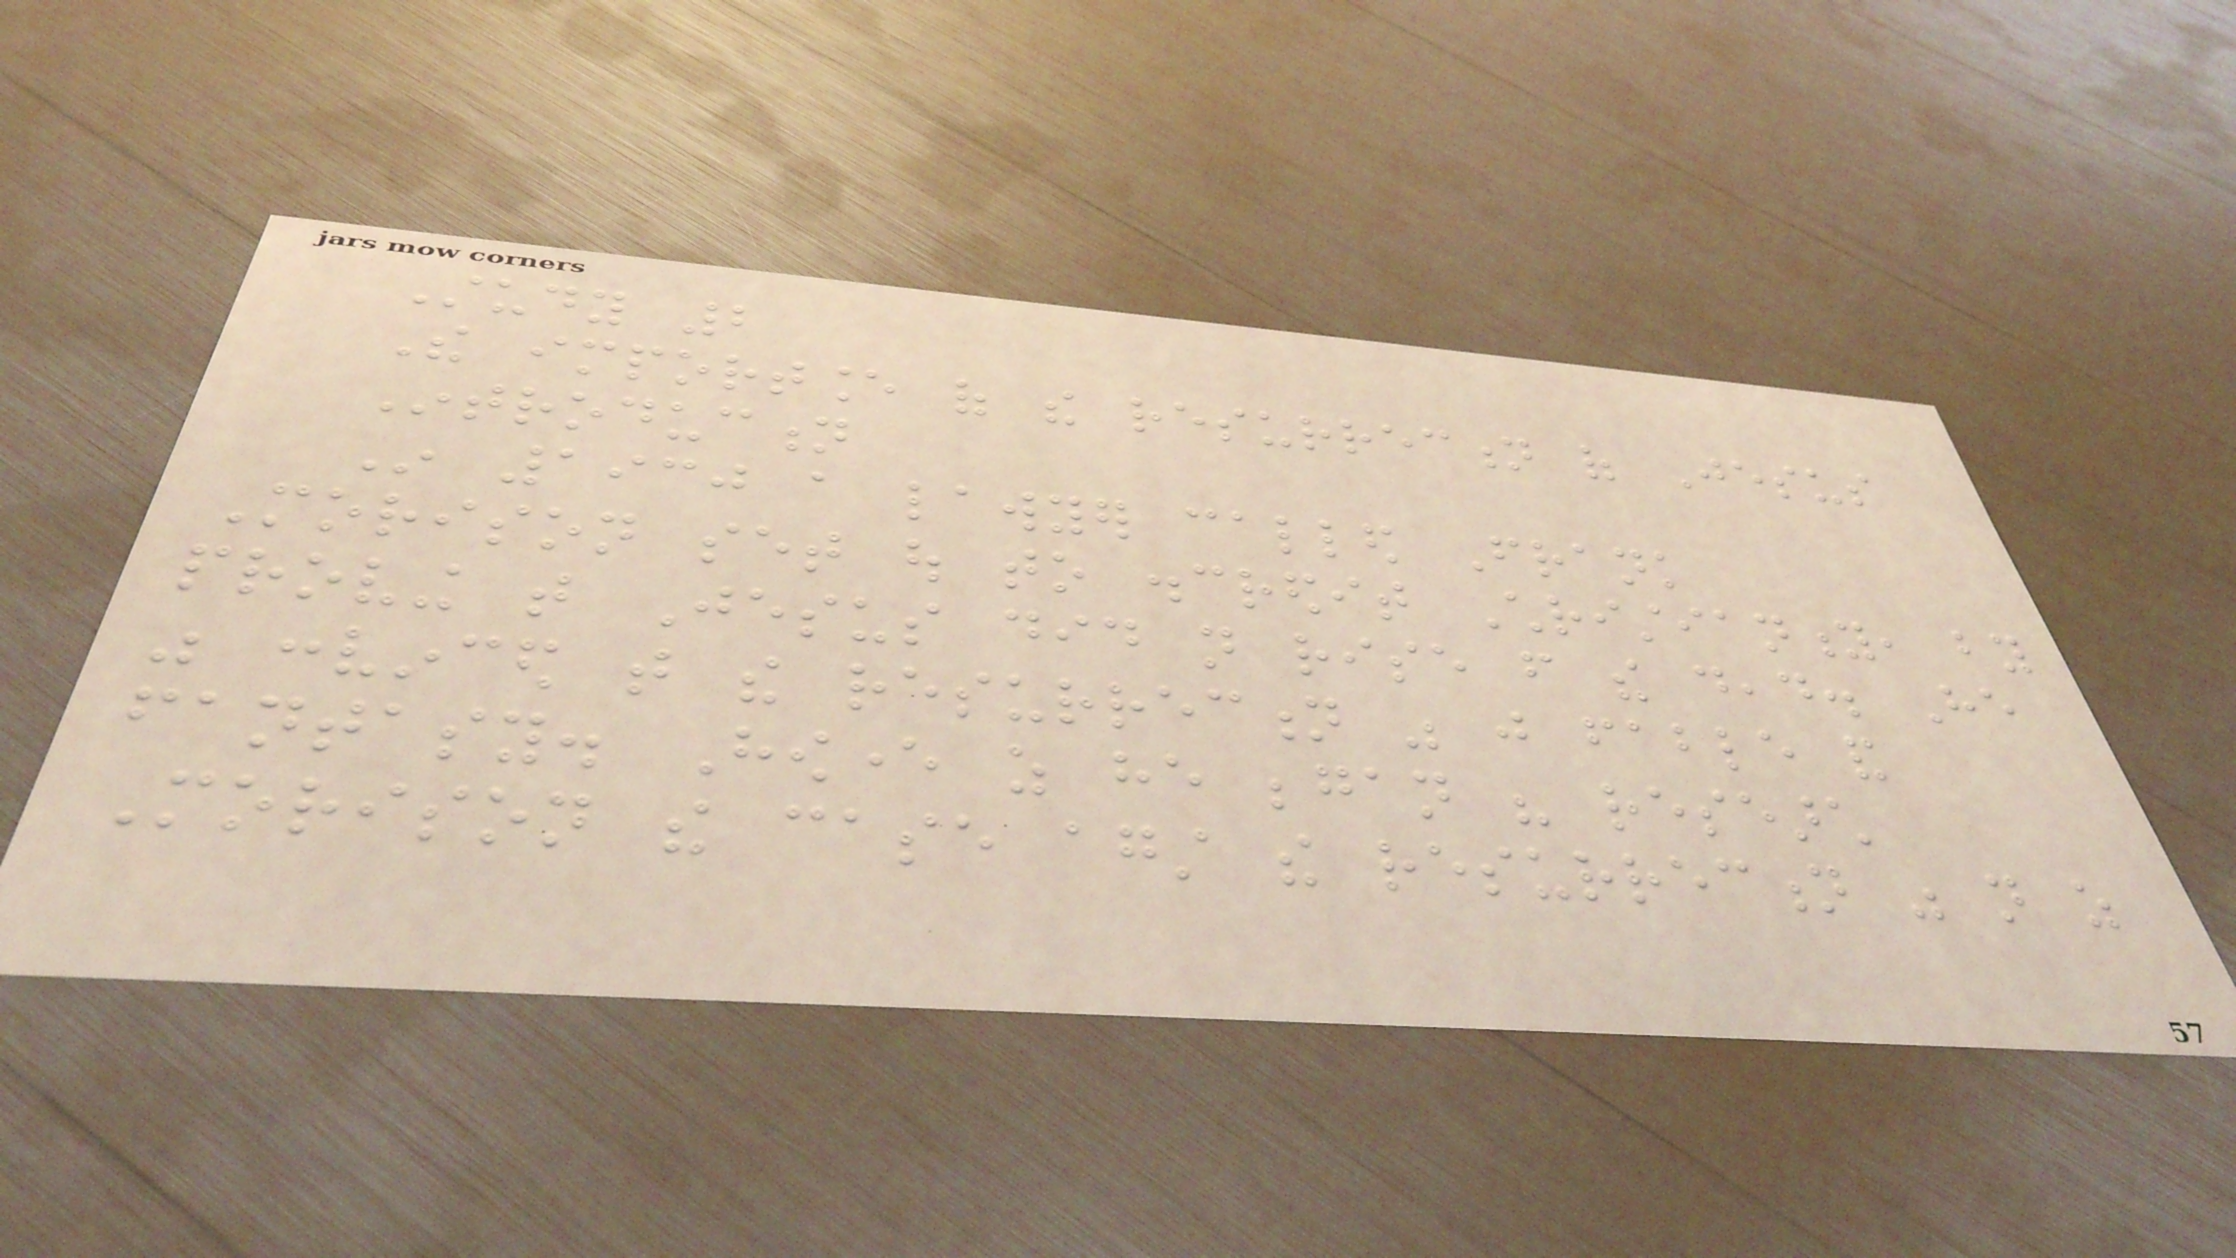Study 2
The importance of the resurrection of Jesus
Introduction
In 1930 a lawyer called Frank
Morison set out to discredit Christianity, by
proving that Jesus did not rise from the dead. He
was convinced that the resurrection was just fable and
fantasy. However as he began his research
Morison the case against the resurrection was not as
